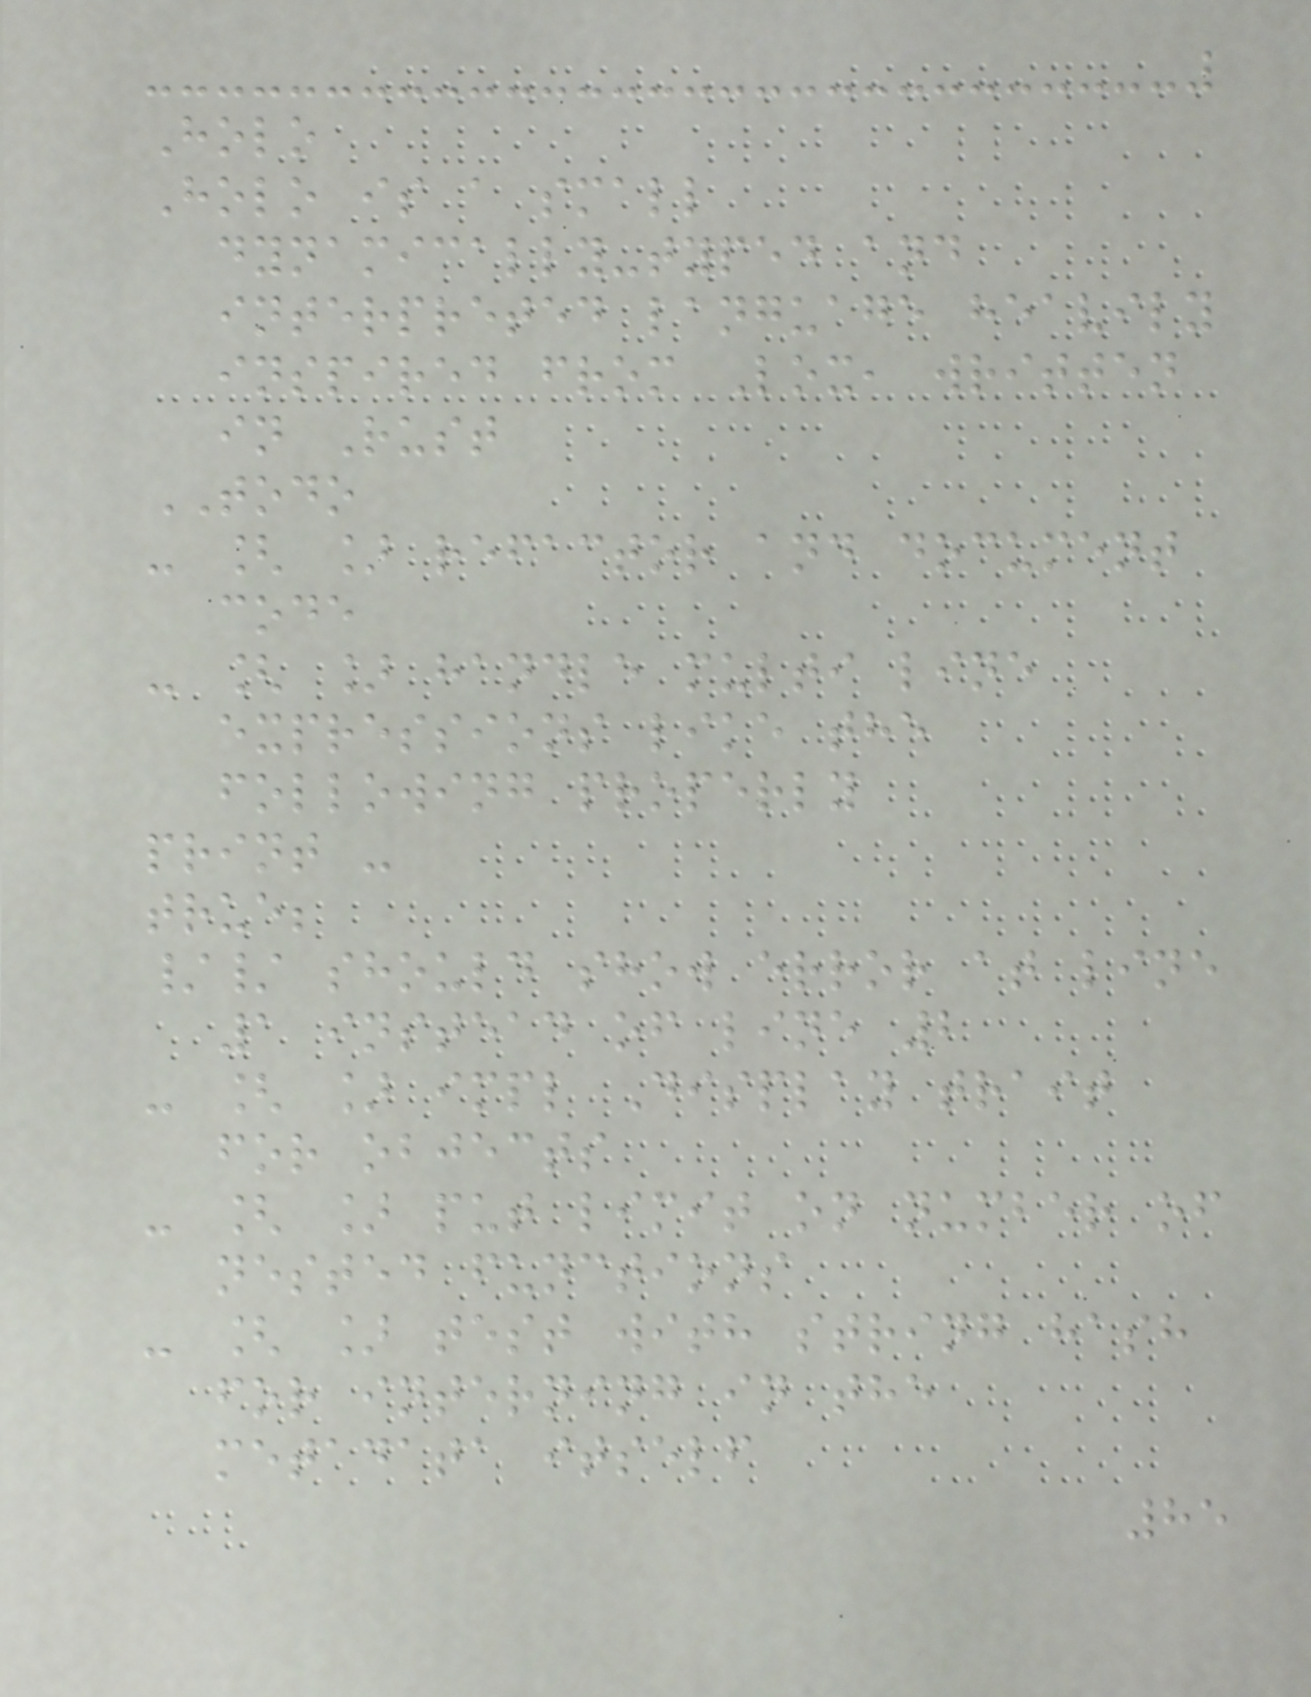Holo
Holo is a small
dynamically-typed and
interpreted language heavily
inspired from Lox, written
in Rust
TODO
- [ ] refactor and document
code
- [ ] handle multi line
expressions like the
following properly
print -
true;
// should show error at line
1 instead of line 2
- [ ] impl Display trait
for objects
- [ ] put limit on number of
nested functions
- [ ] test with string hash
for interning in the
metadata itself
85
